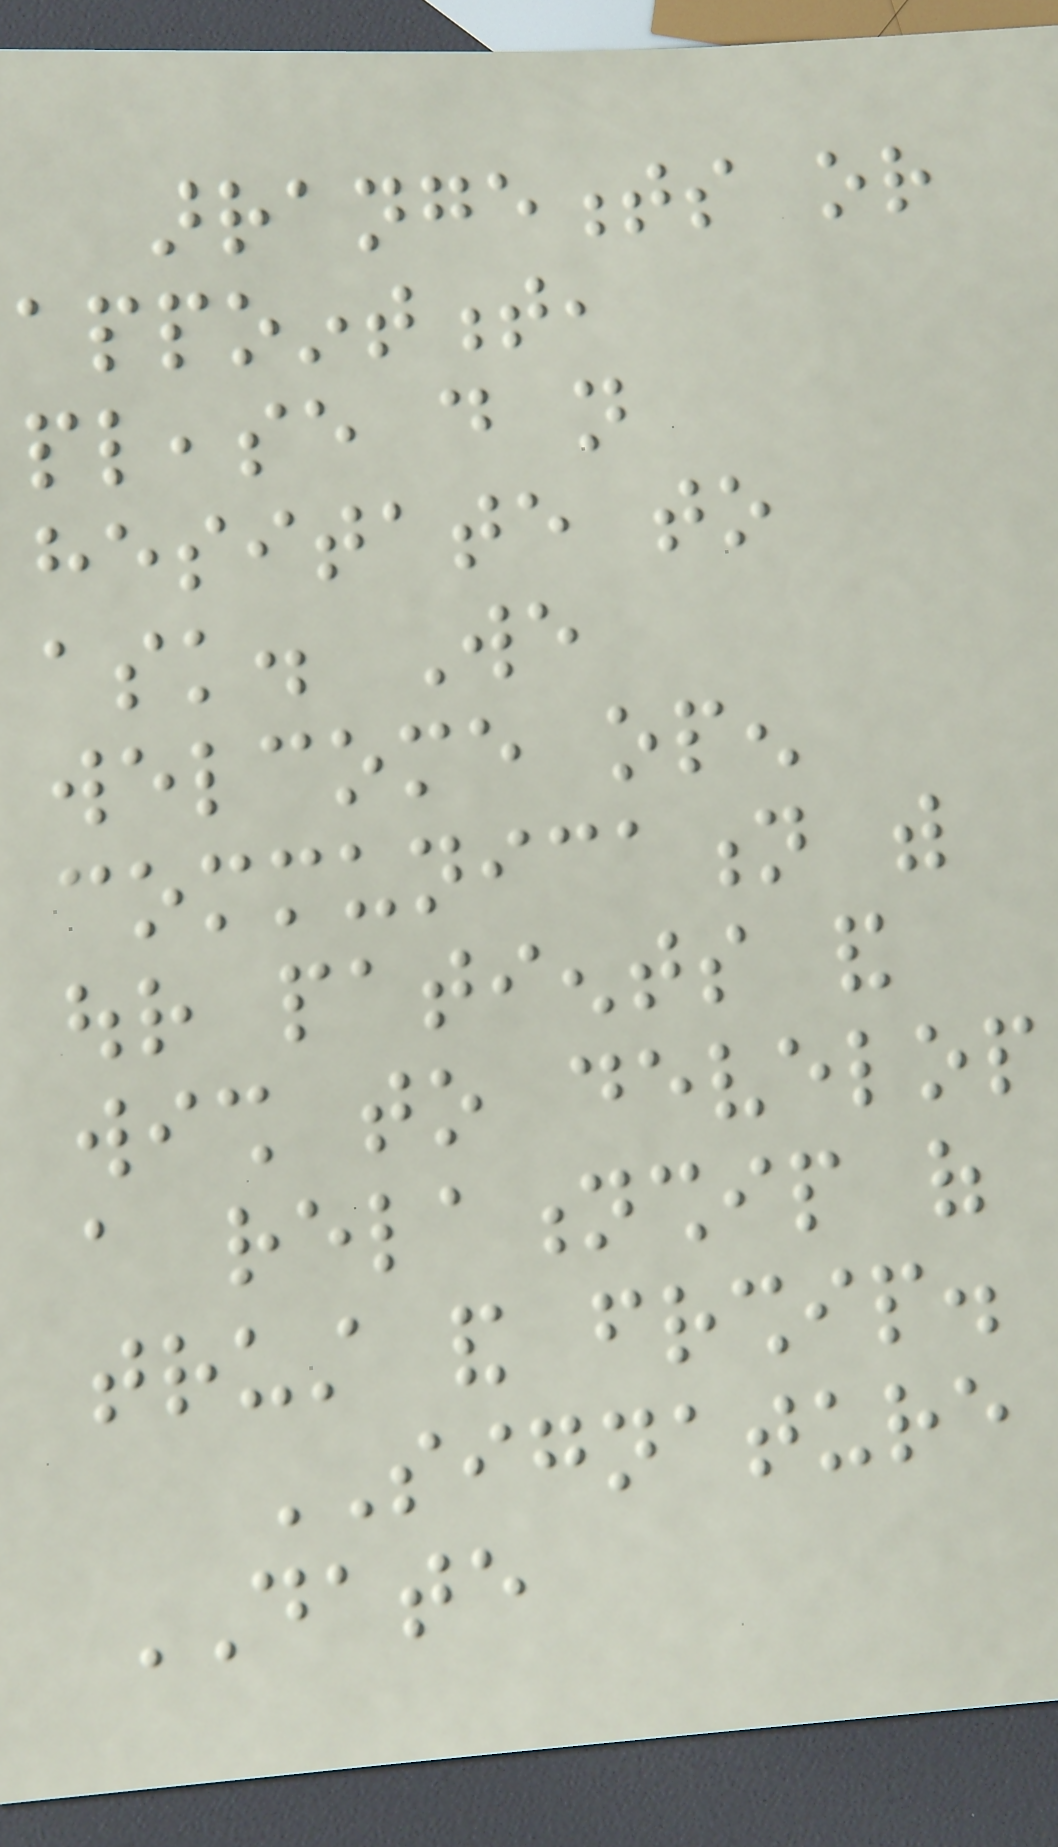arrangements or
appointment,
please do not
hesitate to
ask. We
welcome open
communication with
our patients and
wish to develop
a relationship of
trust and friendship.
SIGNATURE
DATE
